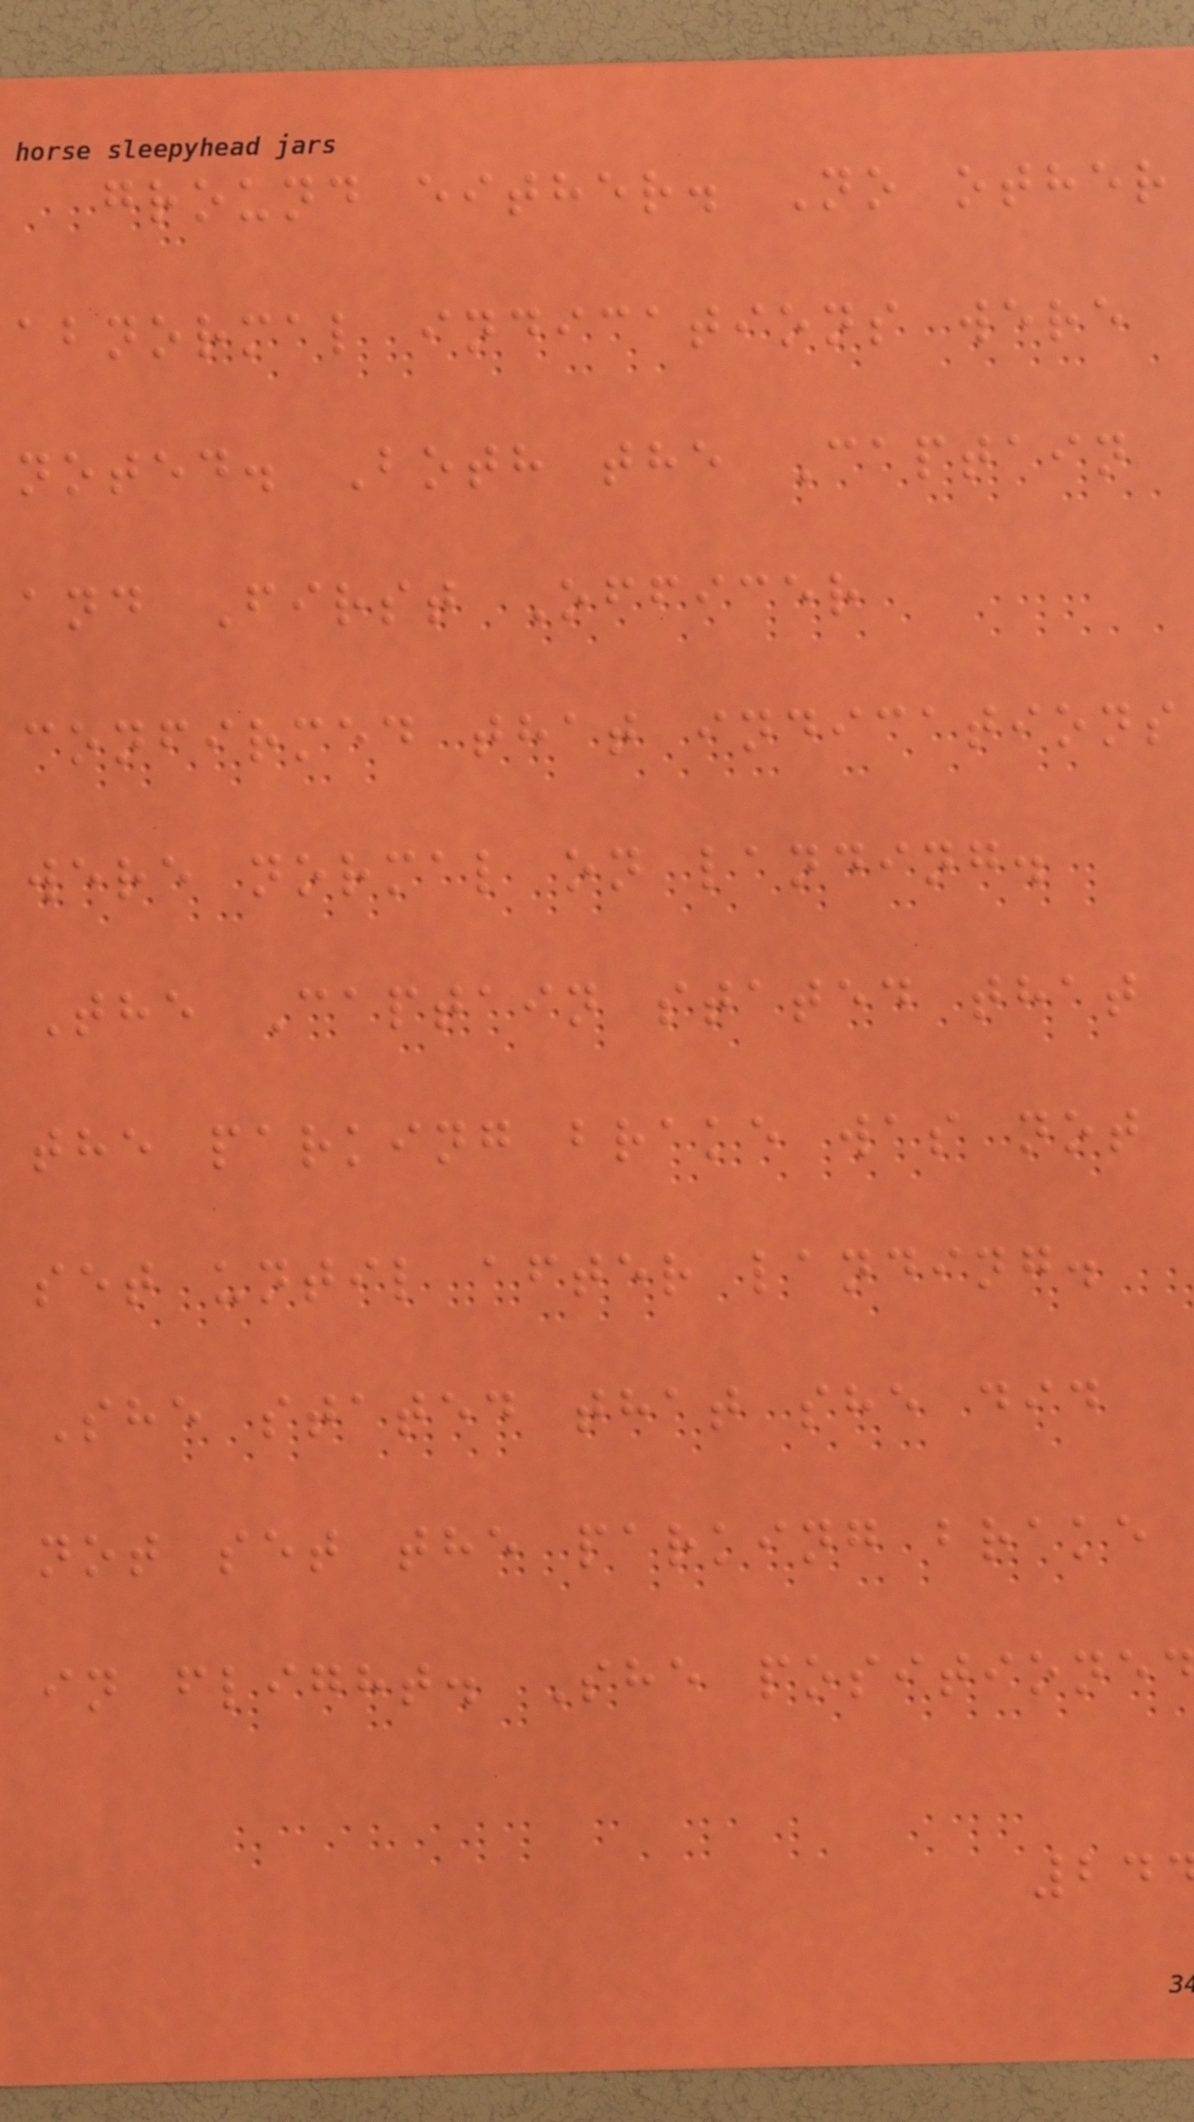ground either. No other
abnormal indications were
noted. Both the Captain
and First Officer
confirmed that indications
were normal on landing.
The Captain stated that
the parking brake was not
set until after landing.
She stated that she did
not set the parking brake
in flight. She positione
